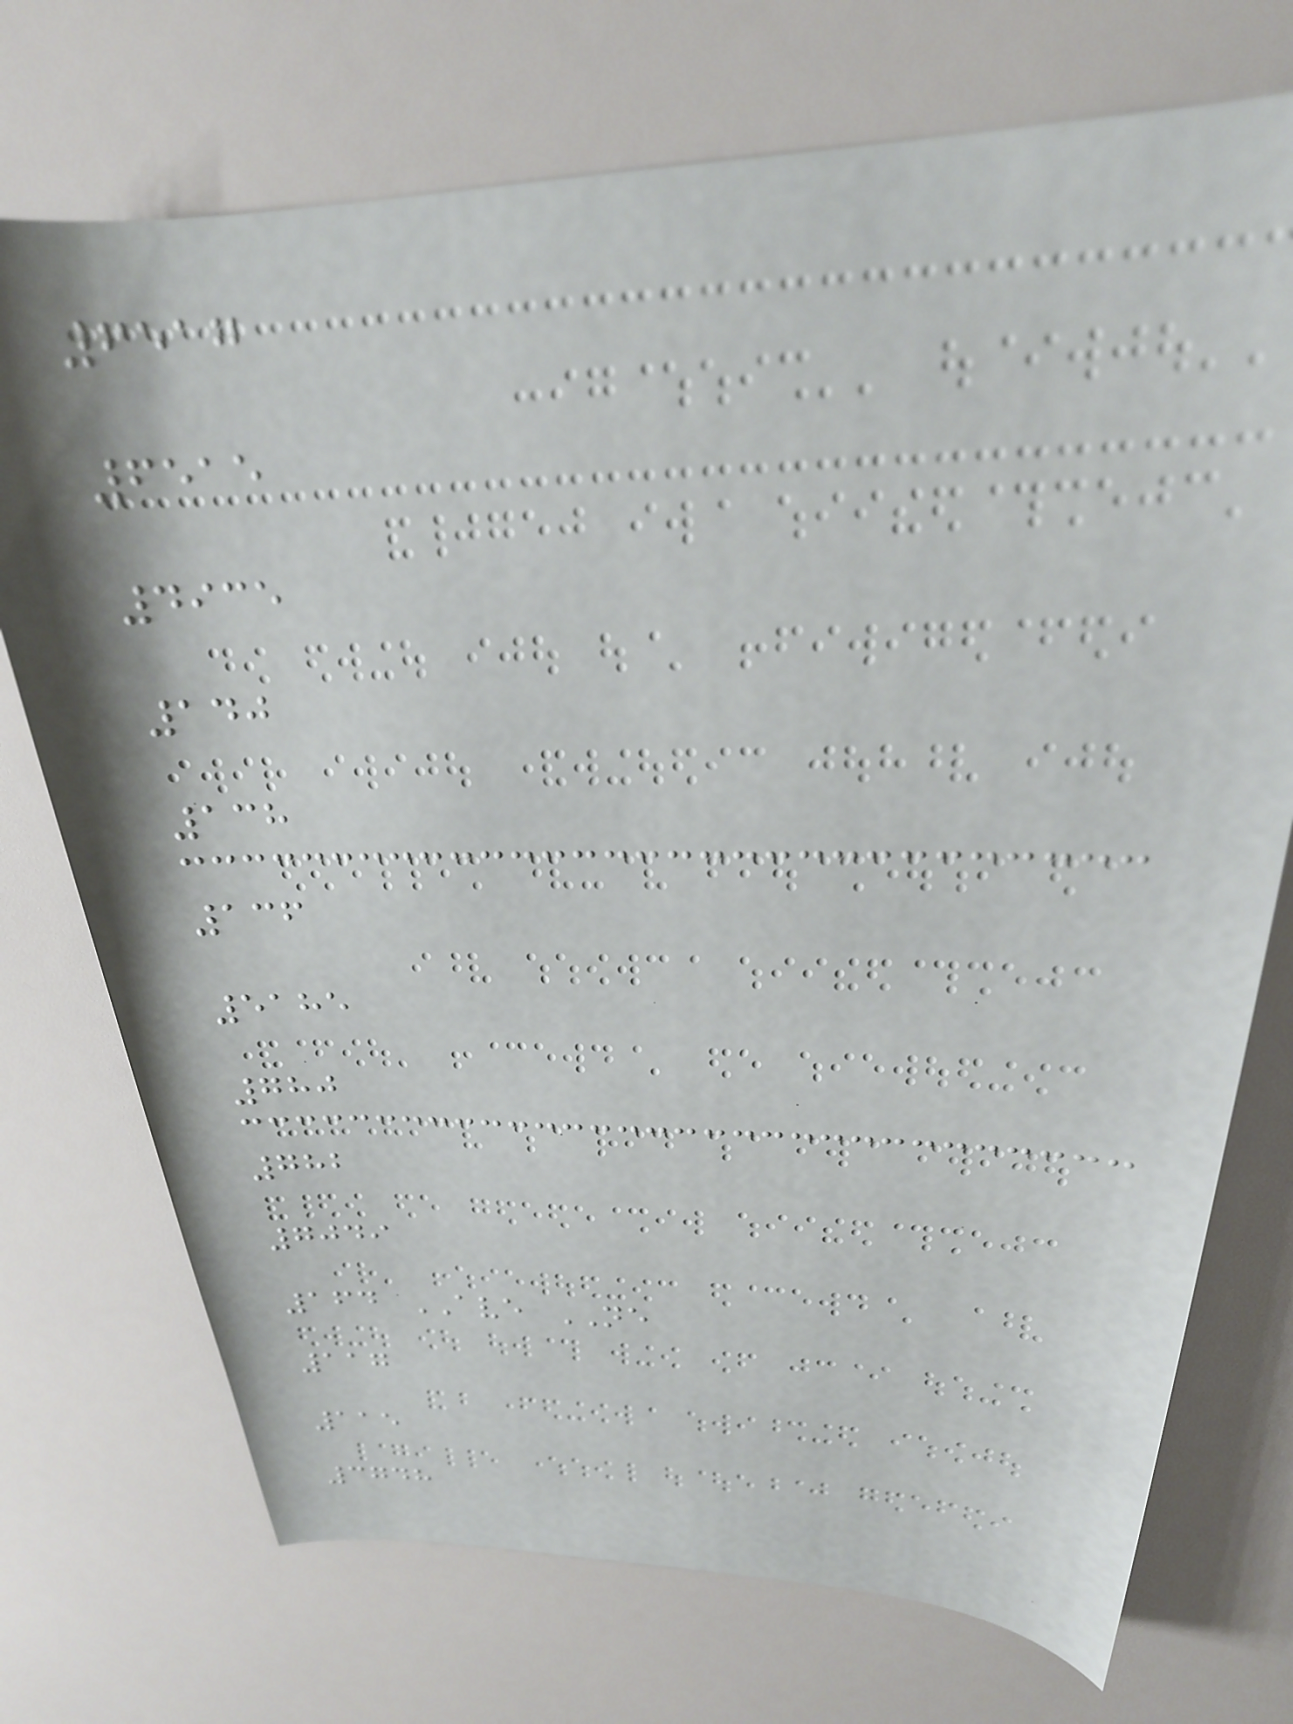6517
6515
4935
140
138
136
5185
780
782
7049
164 AVE NE
117
115
3748
